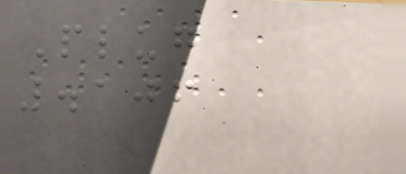Plug
.106
